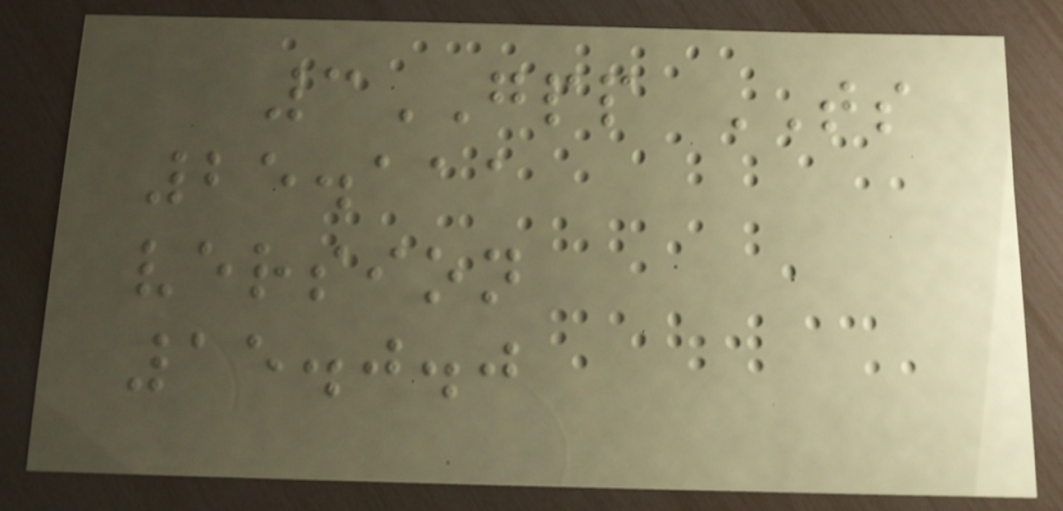3GPP TS
25.111
version
15.0.0
